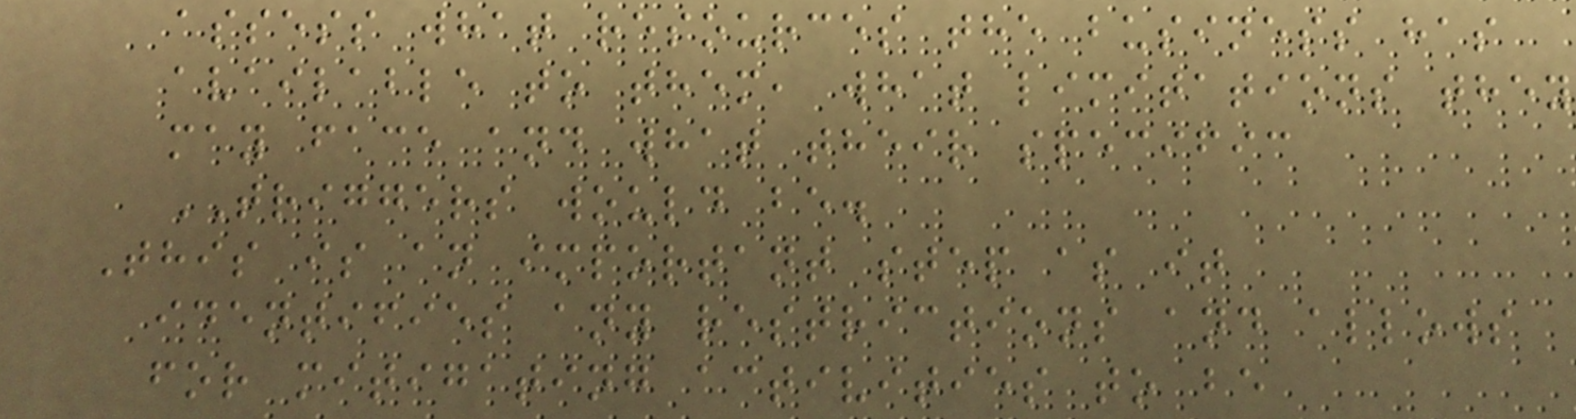assess what resources the business has
available to them, what limitations they
may face and what their specific
TRIGGERS would be.
This is an important step as it
identifies any restrictions and allows
for mitigating activities to be
